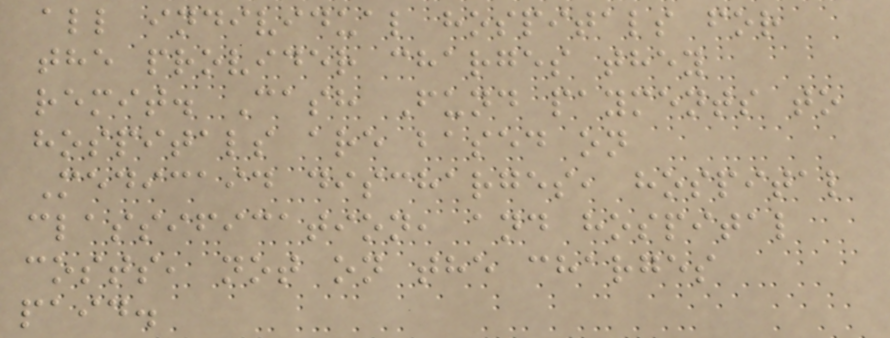all individual hospitals for
the provider charges they
remit. Cash Fund payments to
hospitals are based on
Medicaid discharges, hospital
classification, and hospital
costs, not on the charges
paid.
